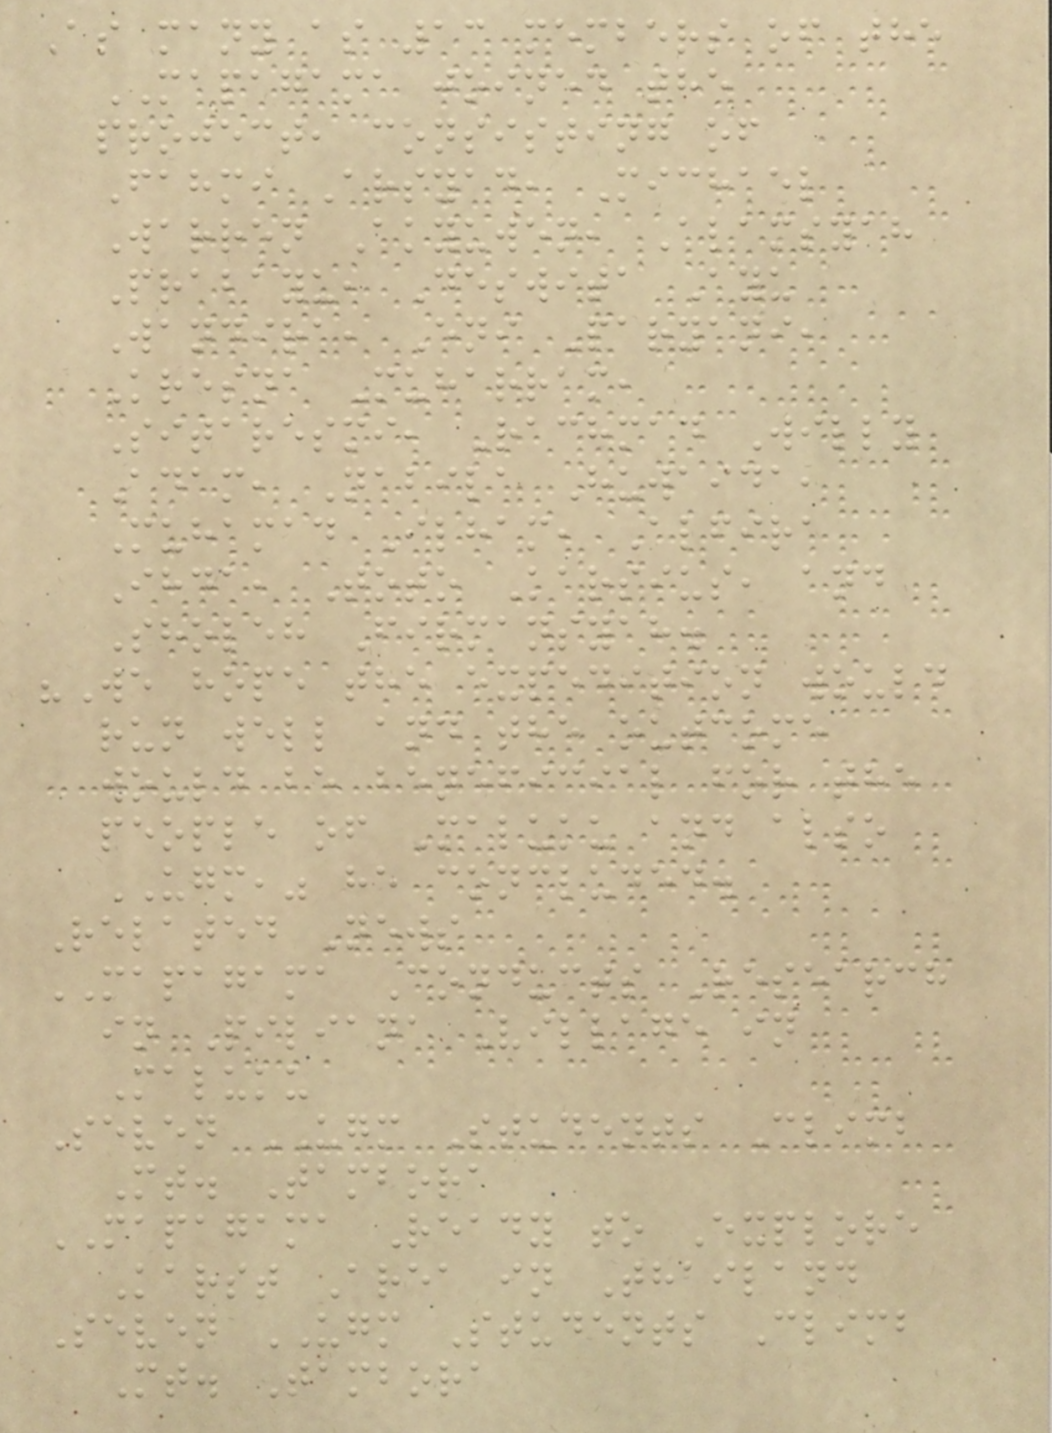As many as 13 members of the
MAPAGAMA joined the
project, consisting of
Fahmi Arsyad, Michael
Warren Akyuwen, Alamsyah
Prabayu, Deswita Ayu
Wandira, Eni Paryani,
Kresna Muharram,
Sitaresmi, Rachmad Willy
Adam, Nabila Huwaida,
Muhamad Ilham, Alfira
Ihda, Toto Karsius, and
Sholeh Firmansyah.
"We hope the expedition would
run well and the outcome
would be beneficial for the
people of Maluku and also
UGM," he concluded.
Related News
MAPAGAMA Conducts Research
in Piliana Village in
Maluku
Seven UGM Students Climb
Mt. Tambora
MAPAGAMA Ready to Explore
Karst Area in Thailand
Seven UGM Students Climb
Mt. Tambora
